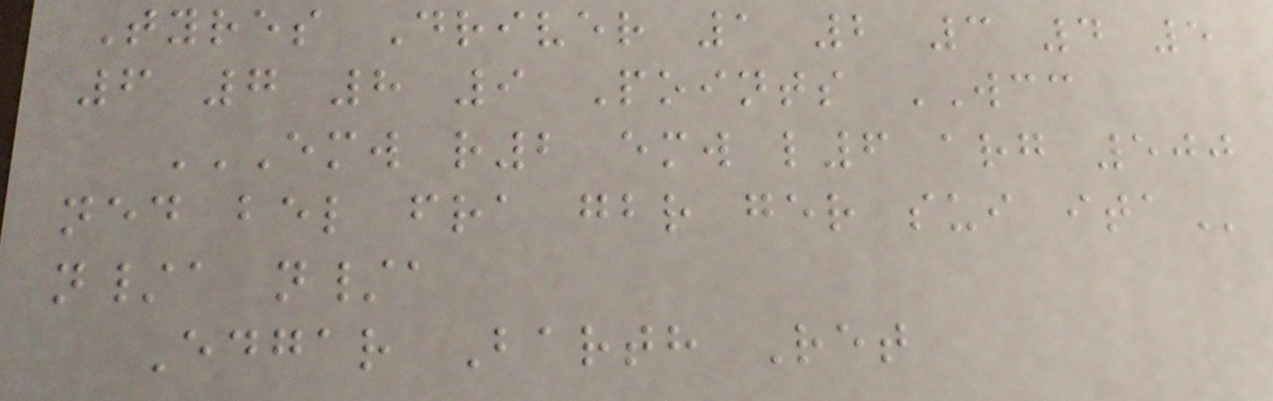Tyres Driver 1 2 3 4 5
6 7 8 9 Points WCC
EMW R2 EMW L6 ARG 500
NED BEL FRA GBR GER SUI ITA
n/a n/a
Edgar Barth Ret
